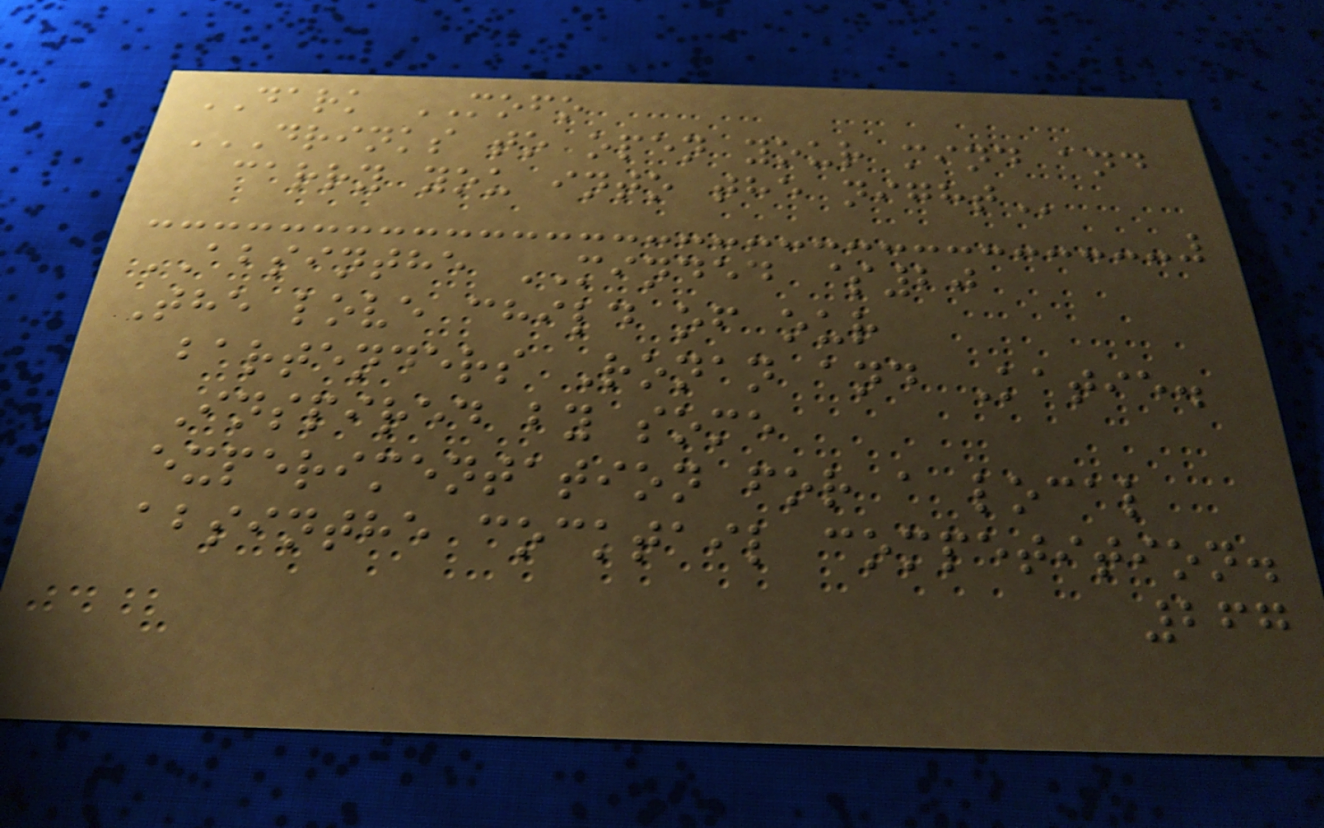DARK MOFO
DRINKS TO OPEN YOUR MIND AND
CARRY YOU INTO THE NIGHT
ABSINTHE MINDED $20
The love child of our
bartenders Ronan and Katie.
Inspired by some
experimentation for a local
absinthe cocktail competition.
267
